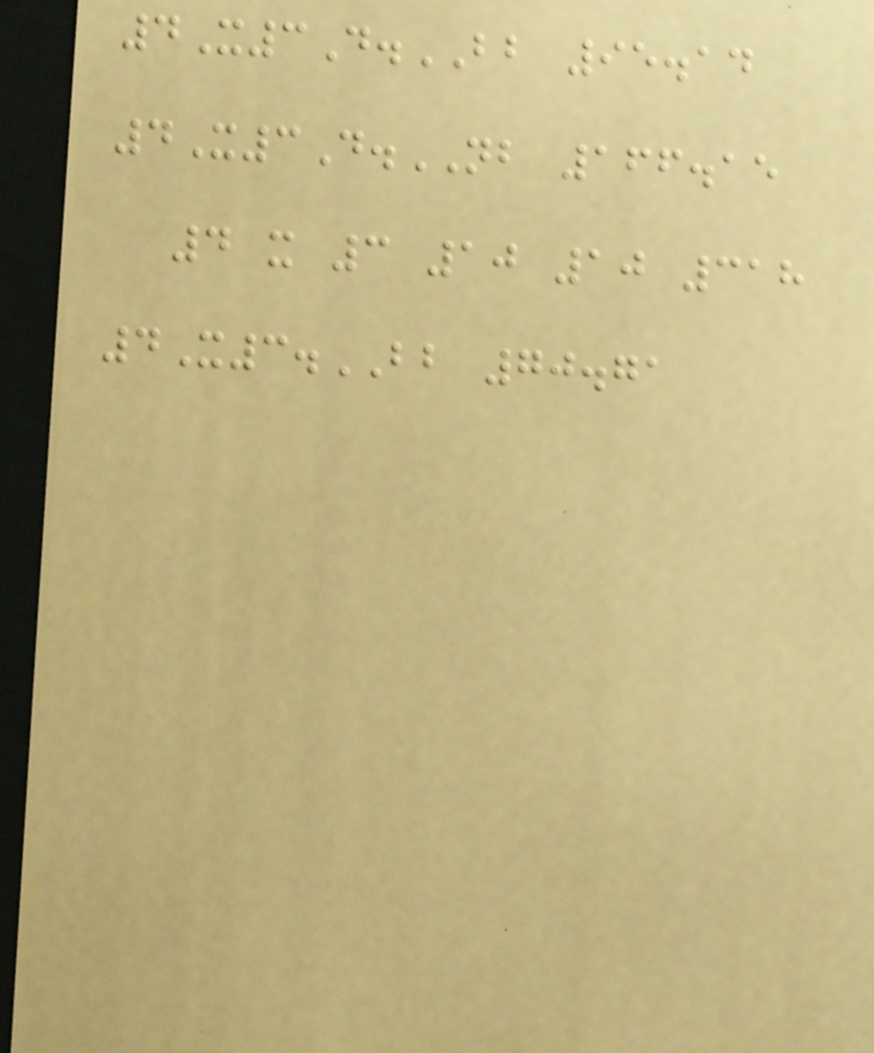4X3D.BB 95.14
4X3D.NB 166.15
4 x 3 10 10 318
4X3.BB 70.71
